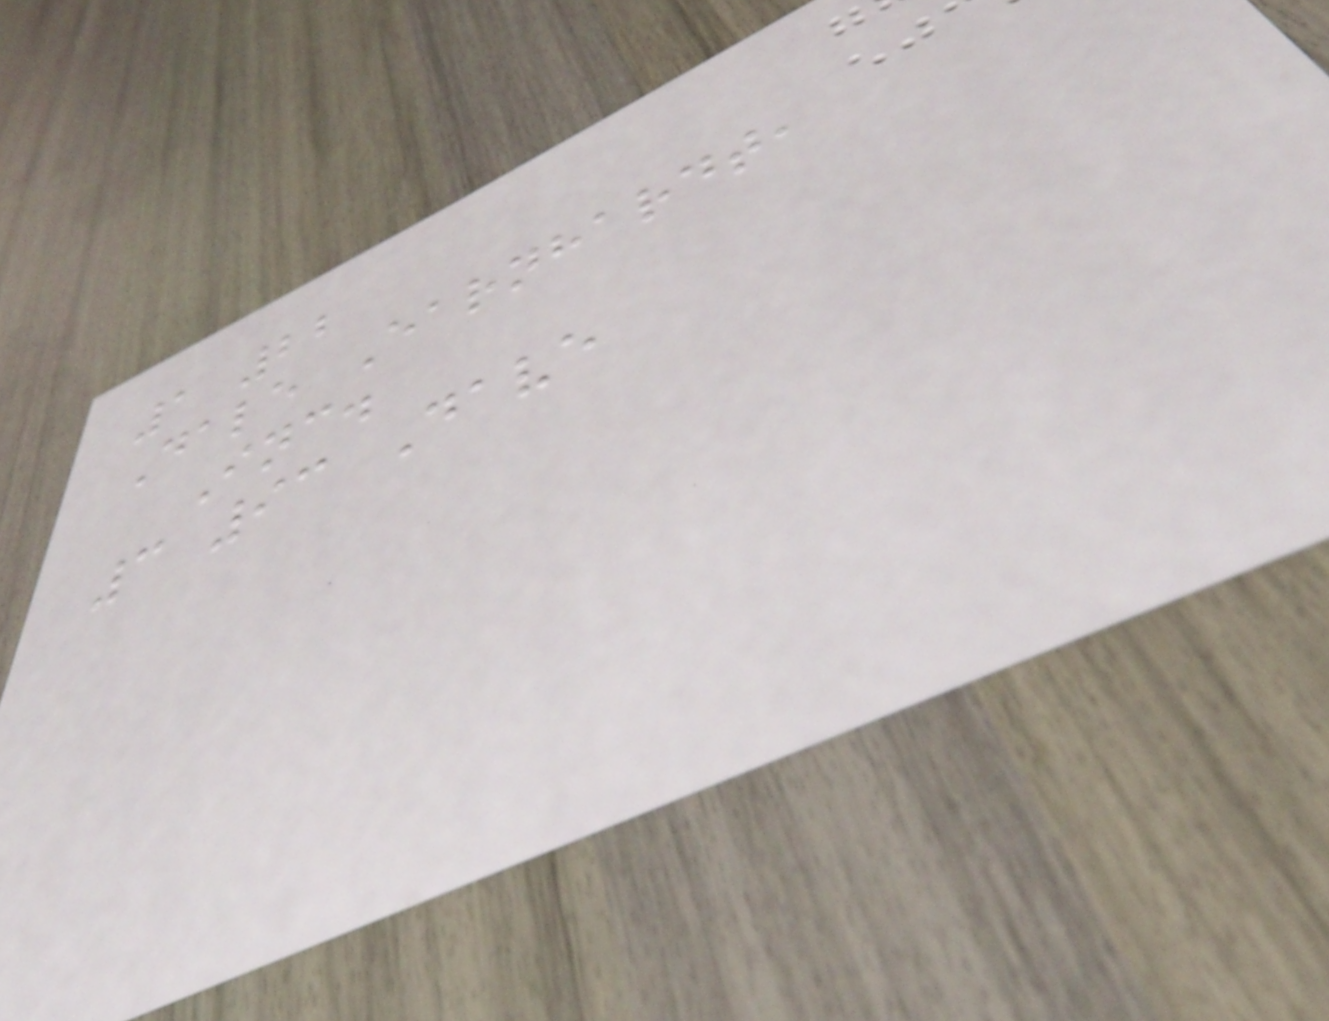1 22
Dale Earnhardt,
Inc.
3 93 Dave
